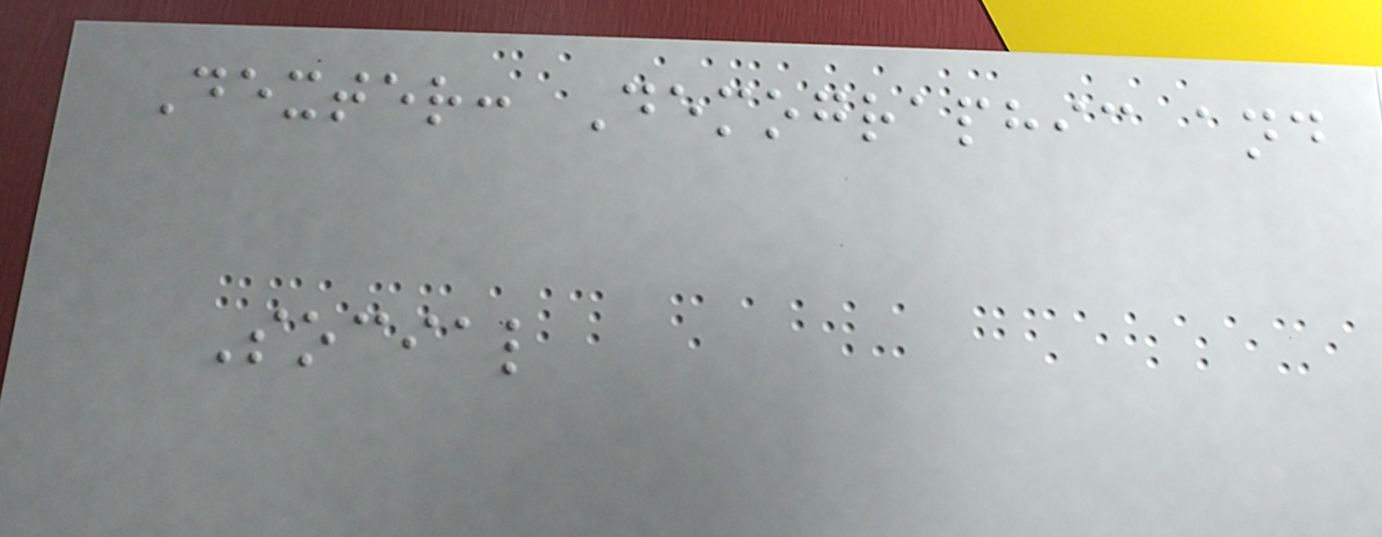Dexter: Demographic and
Social
